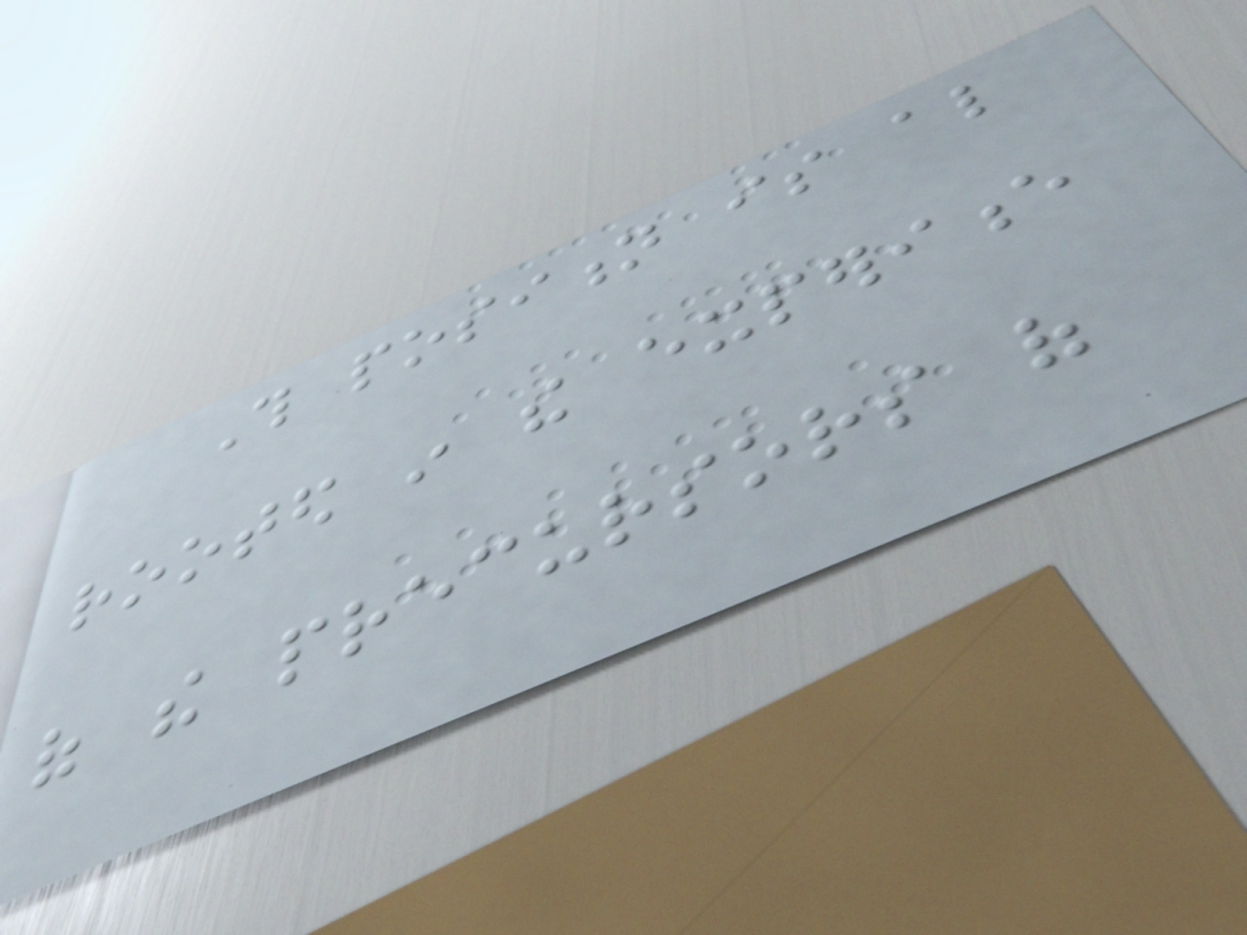This position is also
rooted in the experience
of the precursors of
